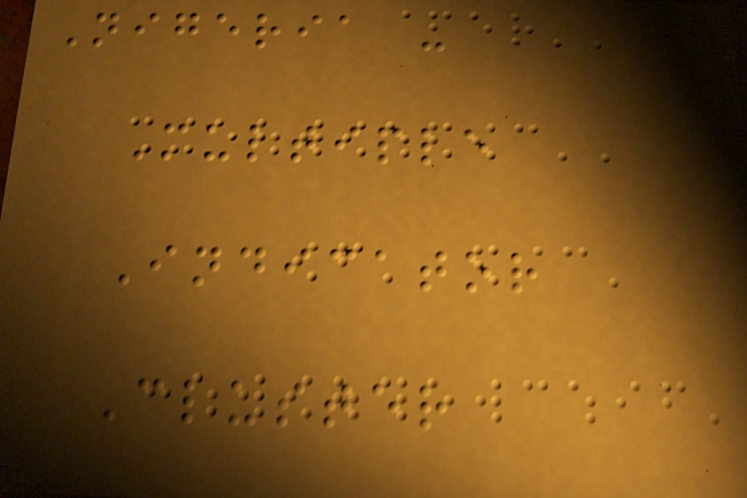Nigeria -
Multiple
Indicator
Cluster
